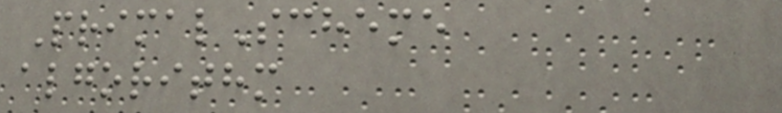PrimalScheme
algorithm
